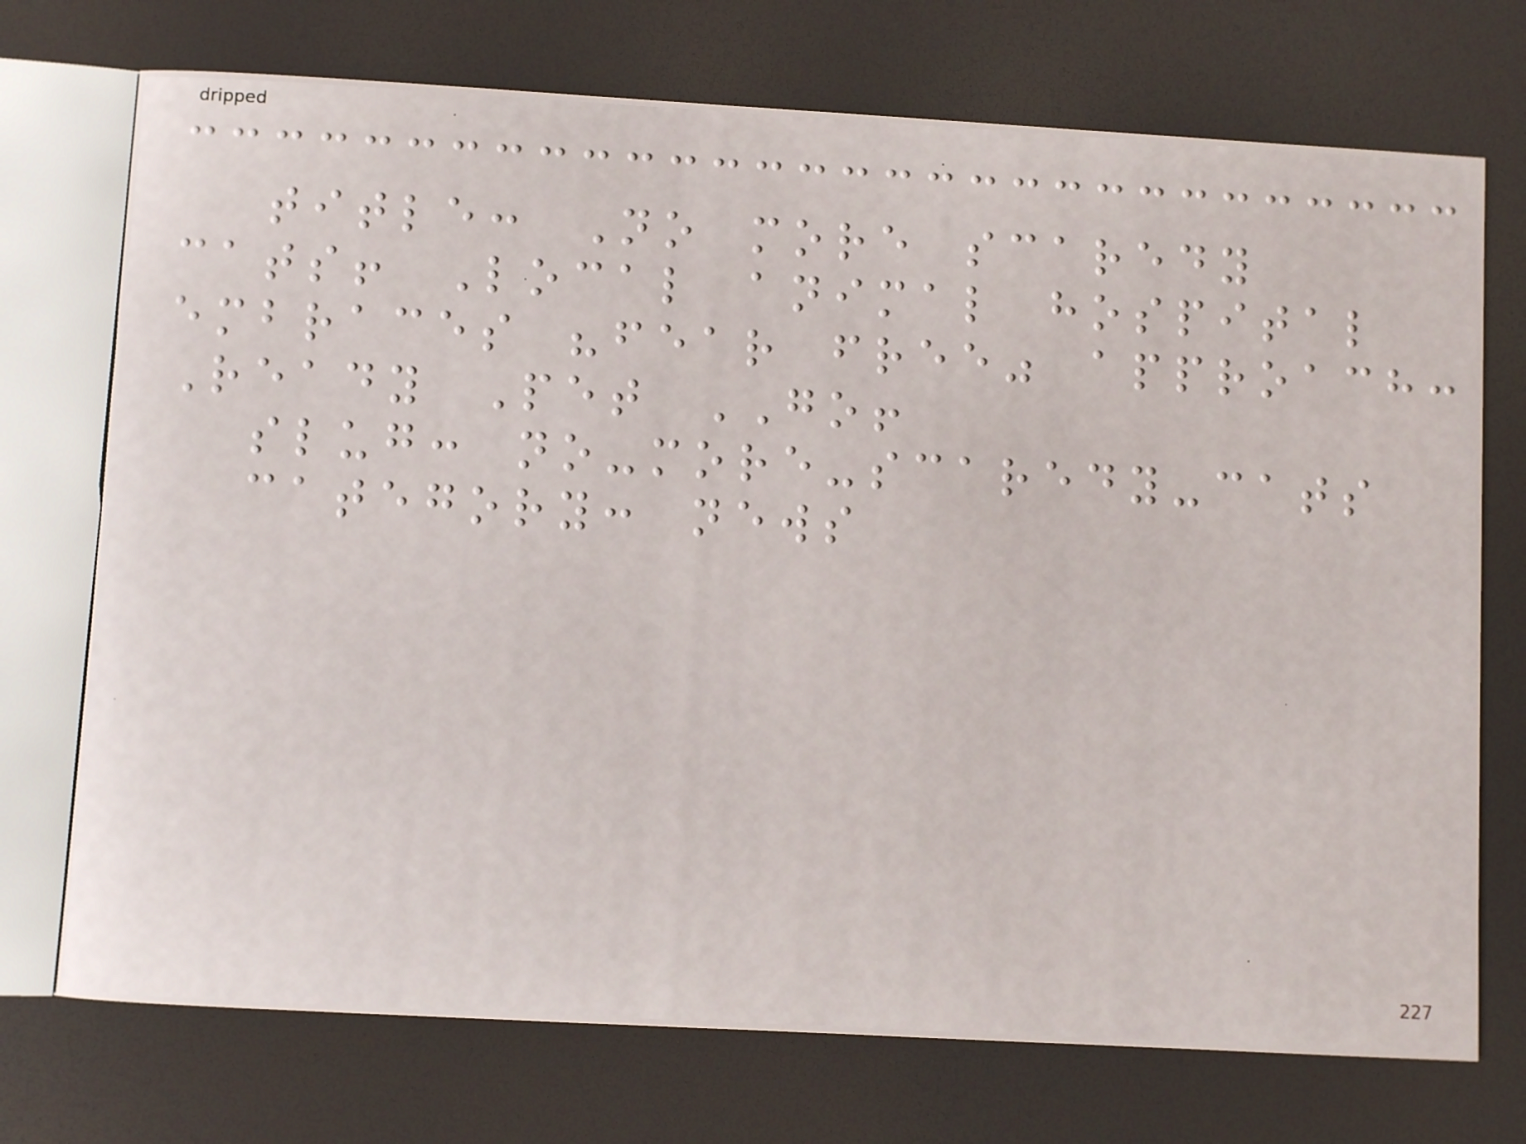title: No more scaredy
cats! Local animal hospital
embraces "fear free" approach:
Ready Pet GO!
slug: no-more-scaredy-cats
category: news
